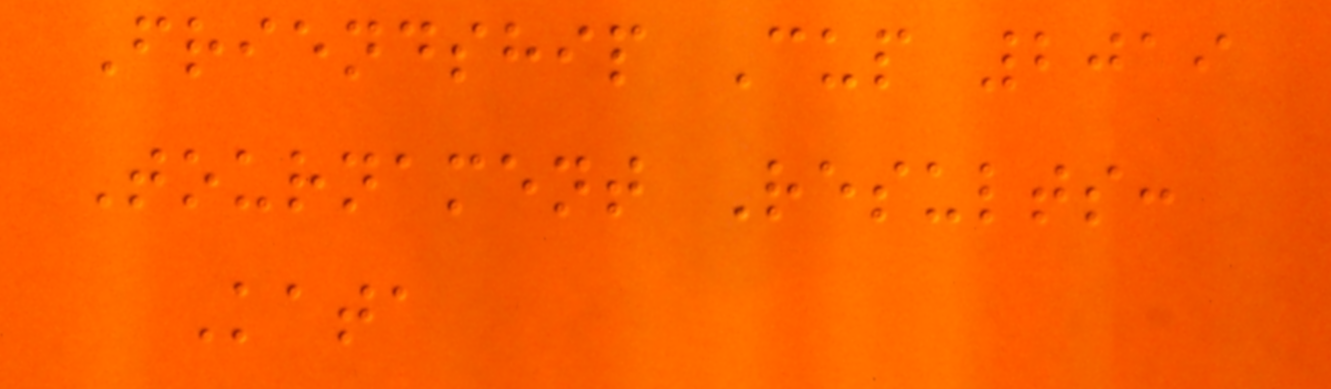Friendship Cup 2019
Tournament Results:
Kata
